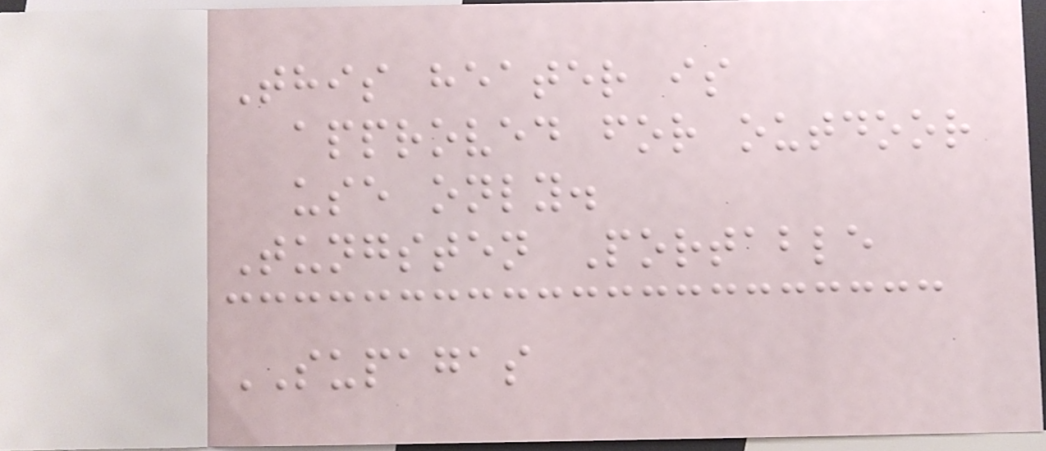This heater is
approved for outdoor
use only.
Tungsten Portable
SUPAGAS
